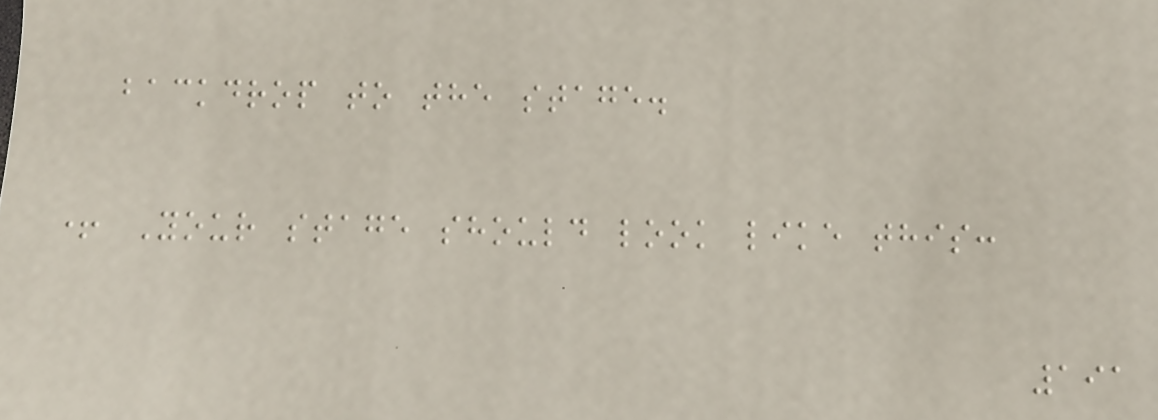backdrop to the stage.
+ Your stage should look like this:
191
